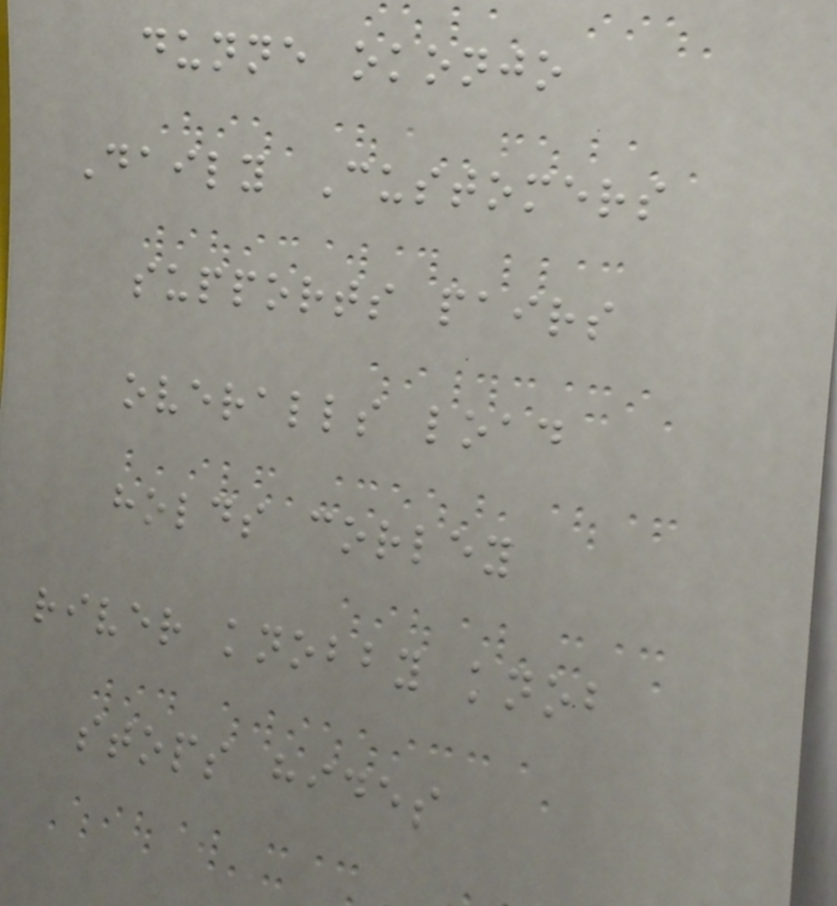dunne okonjo
Daily Customers
supports pairs
overalls load
holds corley
river knobby knob
stops hides
